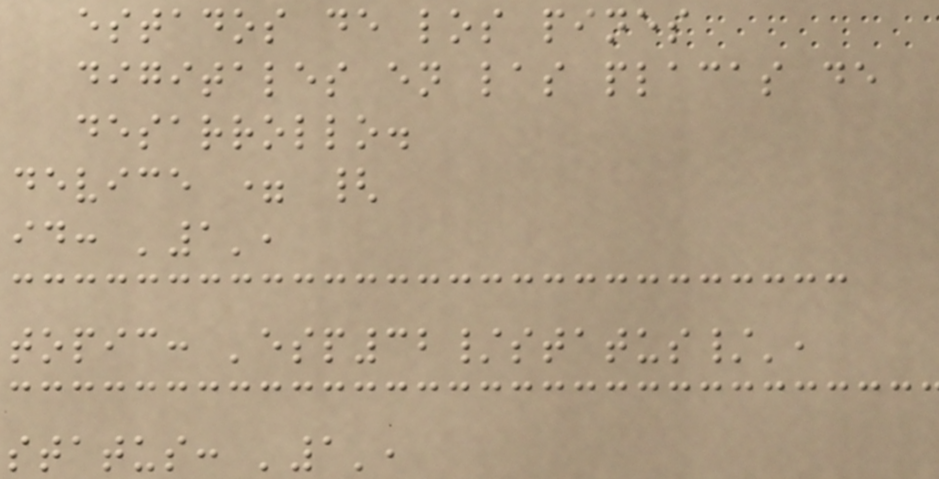estados de los pines
digitales en las placas de
desarrollo.
device = {
id: '1',
topic: 'esp32/status/',
status: '1',
